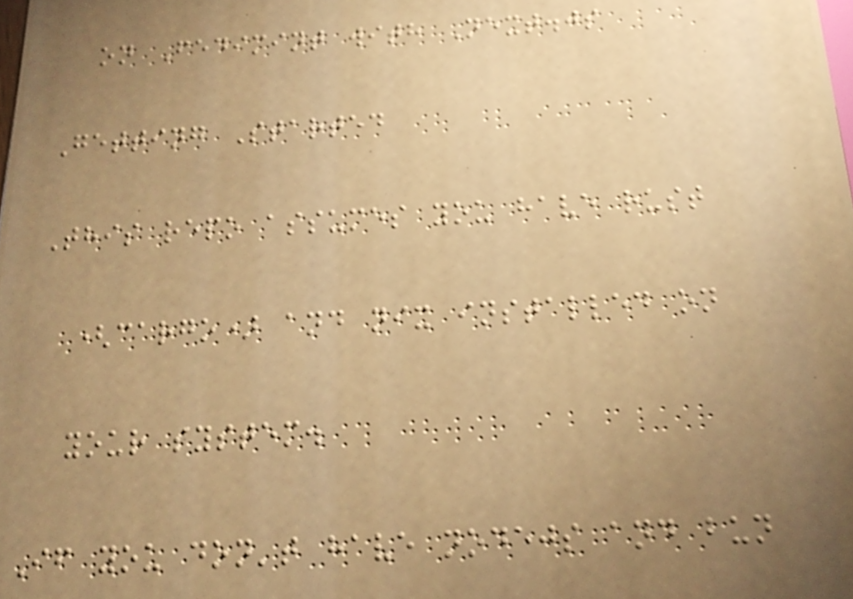on Fedimint with Next.js
Getting Started
This repo assumes you have rust
(cargo) and nix installed on
your system.
If you don't have nodejs and bun
